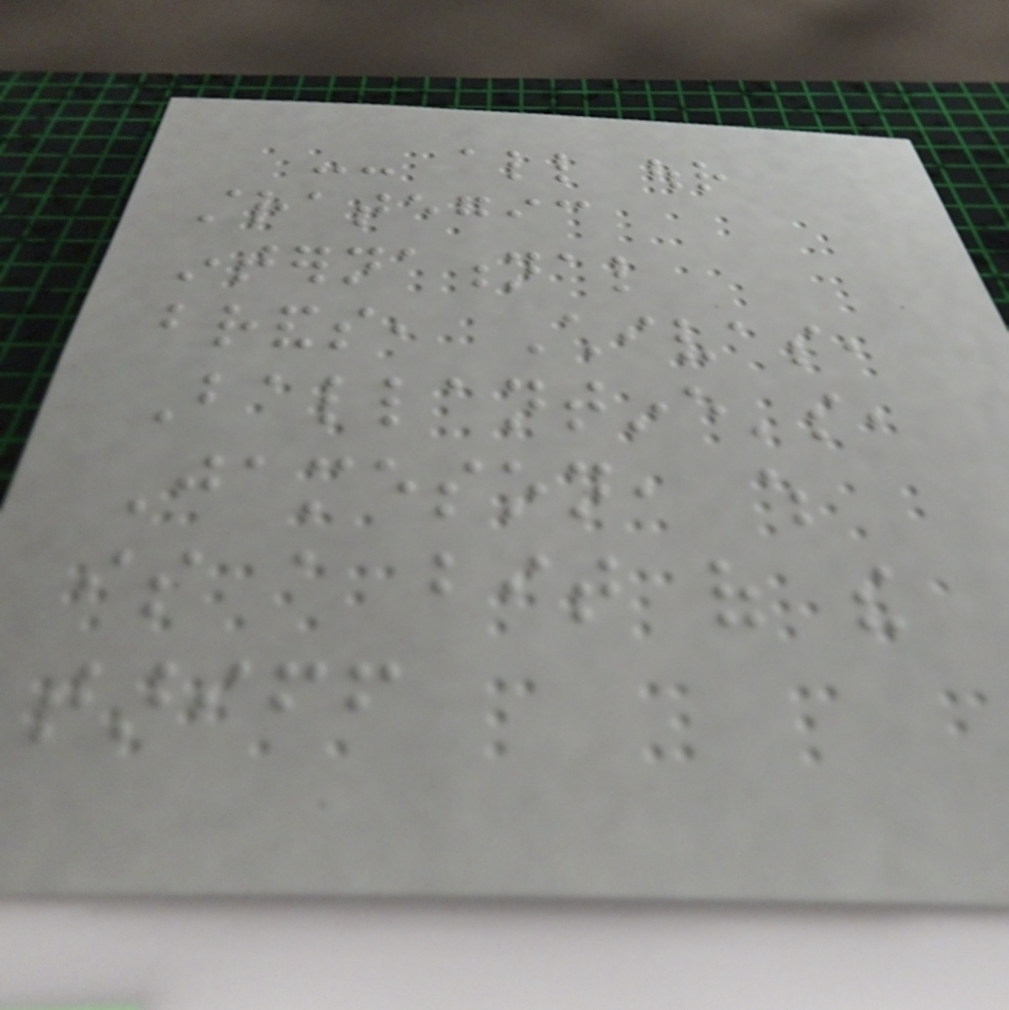-- all our
strategic
international
brands, Chivas,
Ballantine's,
Jameson, which
is a bit of the
tariff
